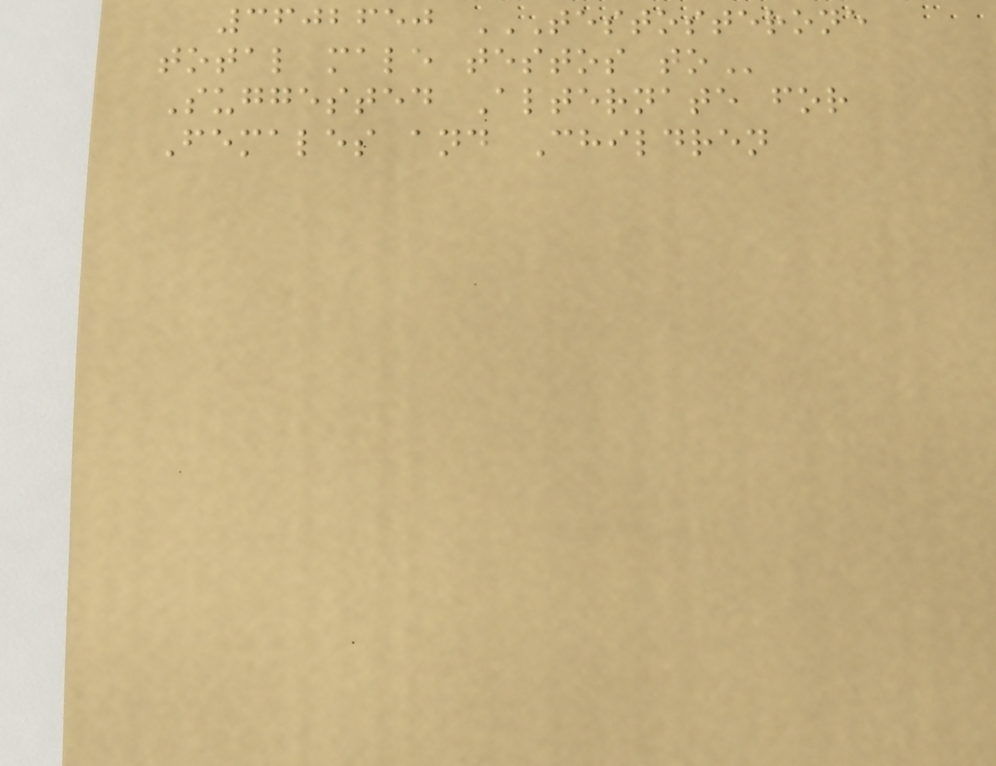3602650 TESTOSTERONE
TOTAL MALE TESTOS TO
Suggested Alternate for
Females and Children
